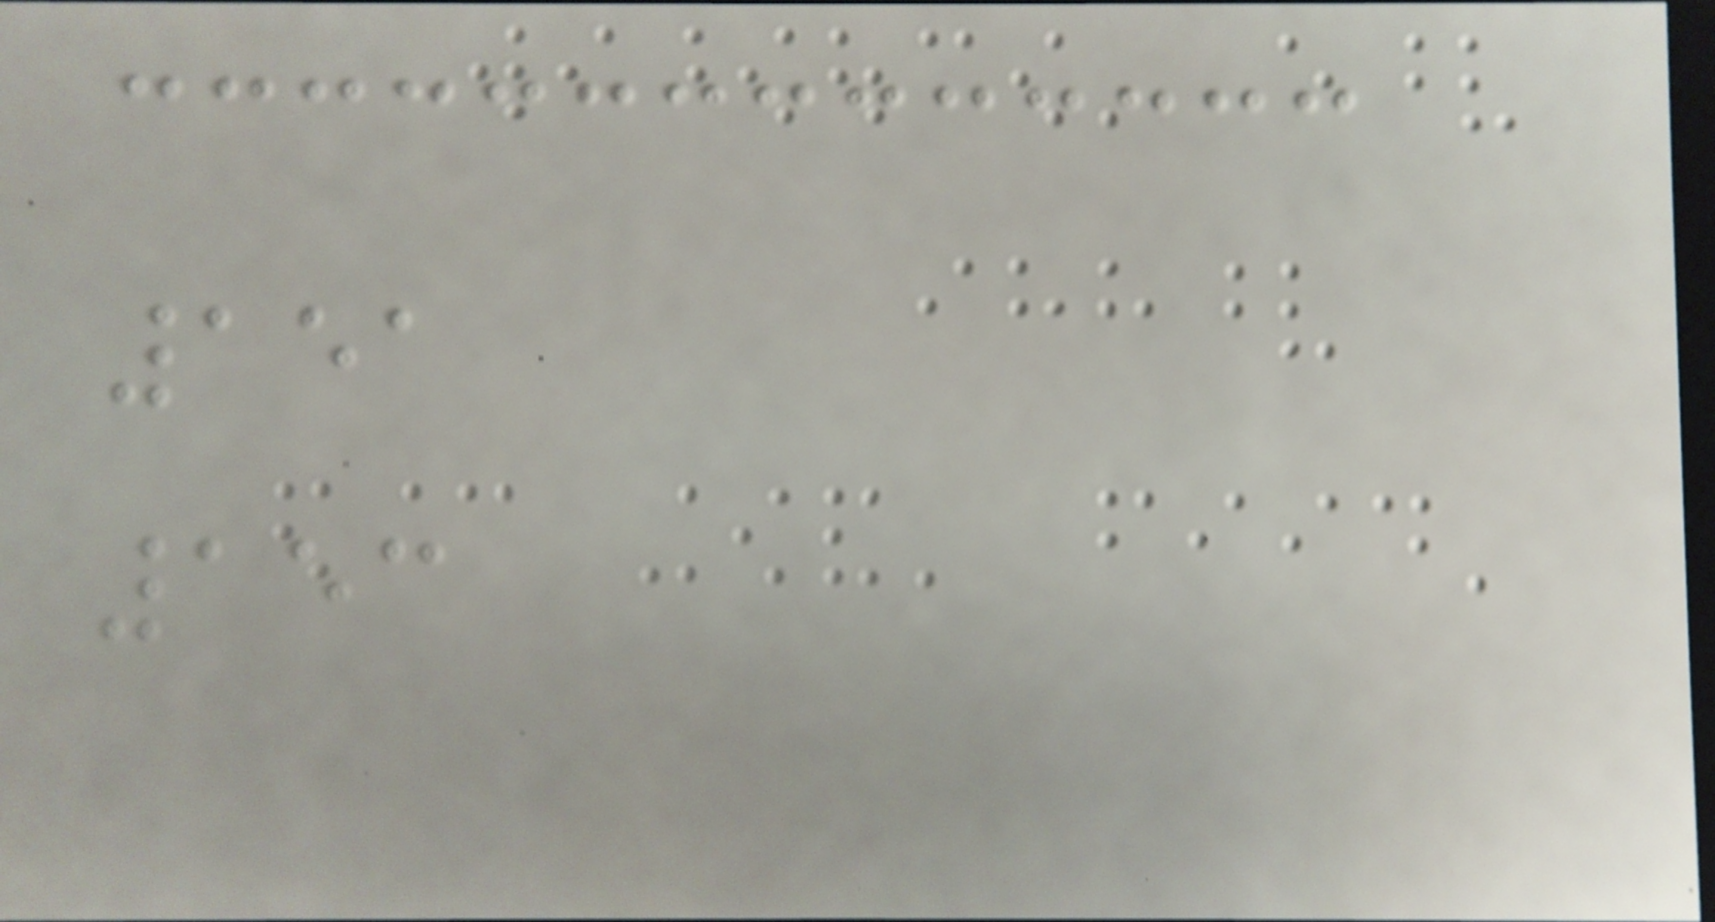151
153
